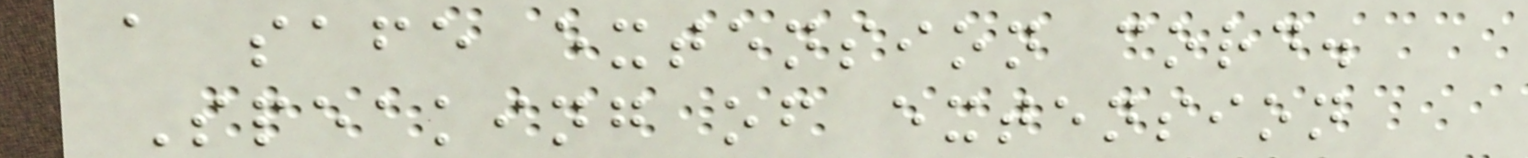a safe extension cord.
Speaking of extension
